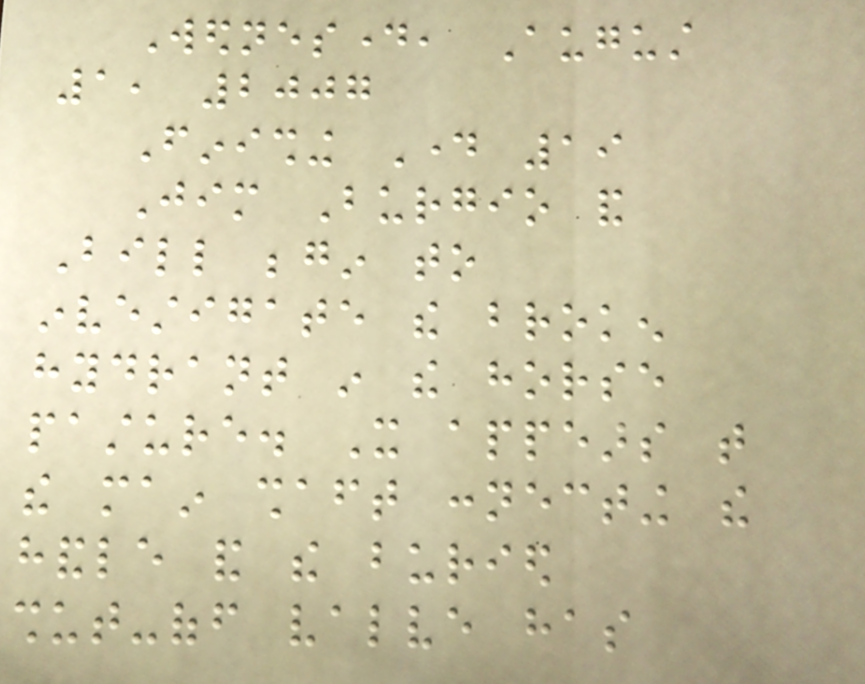Wednesday, August
1, 2007
Finishing Day 19
Jim Burgio and
Bill begin to
investigate the broken
hydrant in the horse
pasture. It appears that
the main shaft connecting the
handle and the buried
shut-off valve has
